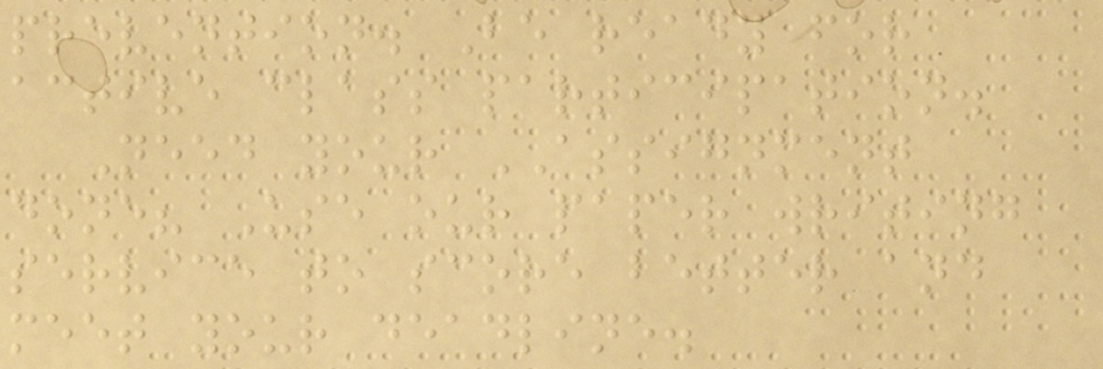prevention. Be ready for
active class participation.
Need your ASSIGNMENT
done? Use our paper writing
service to score better and
meet your deadline.
